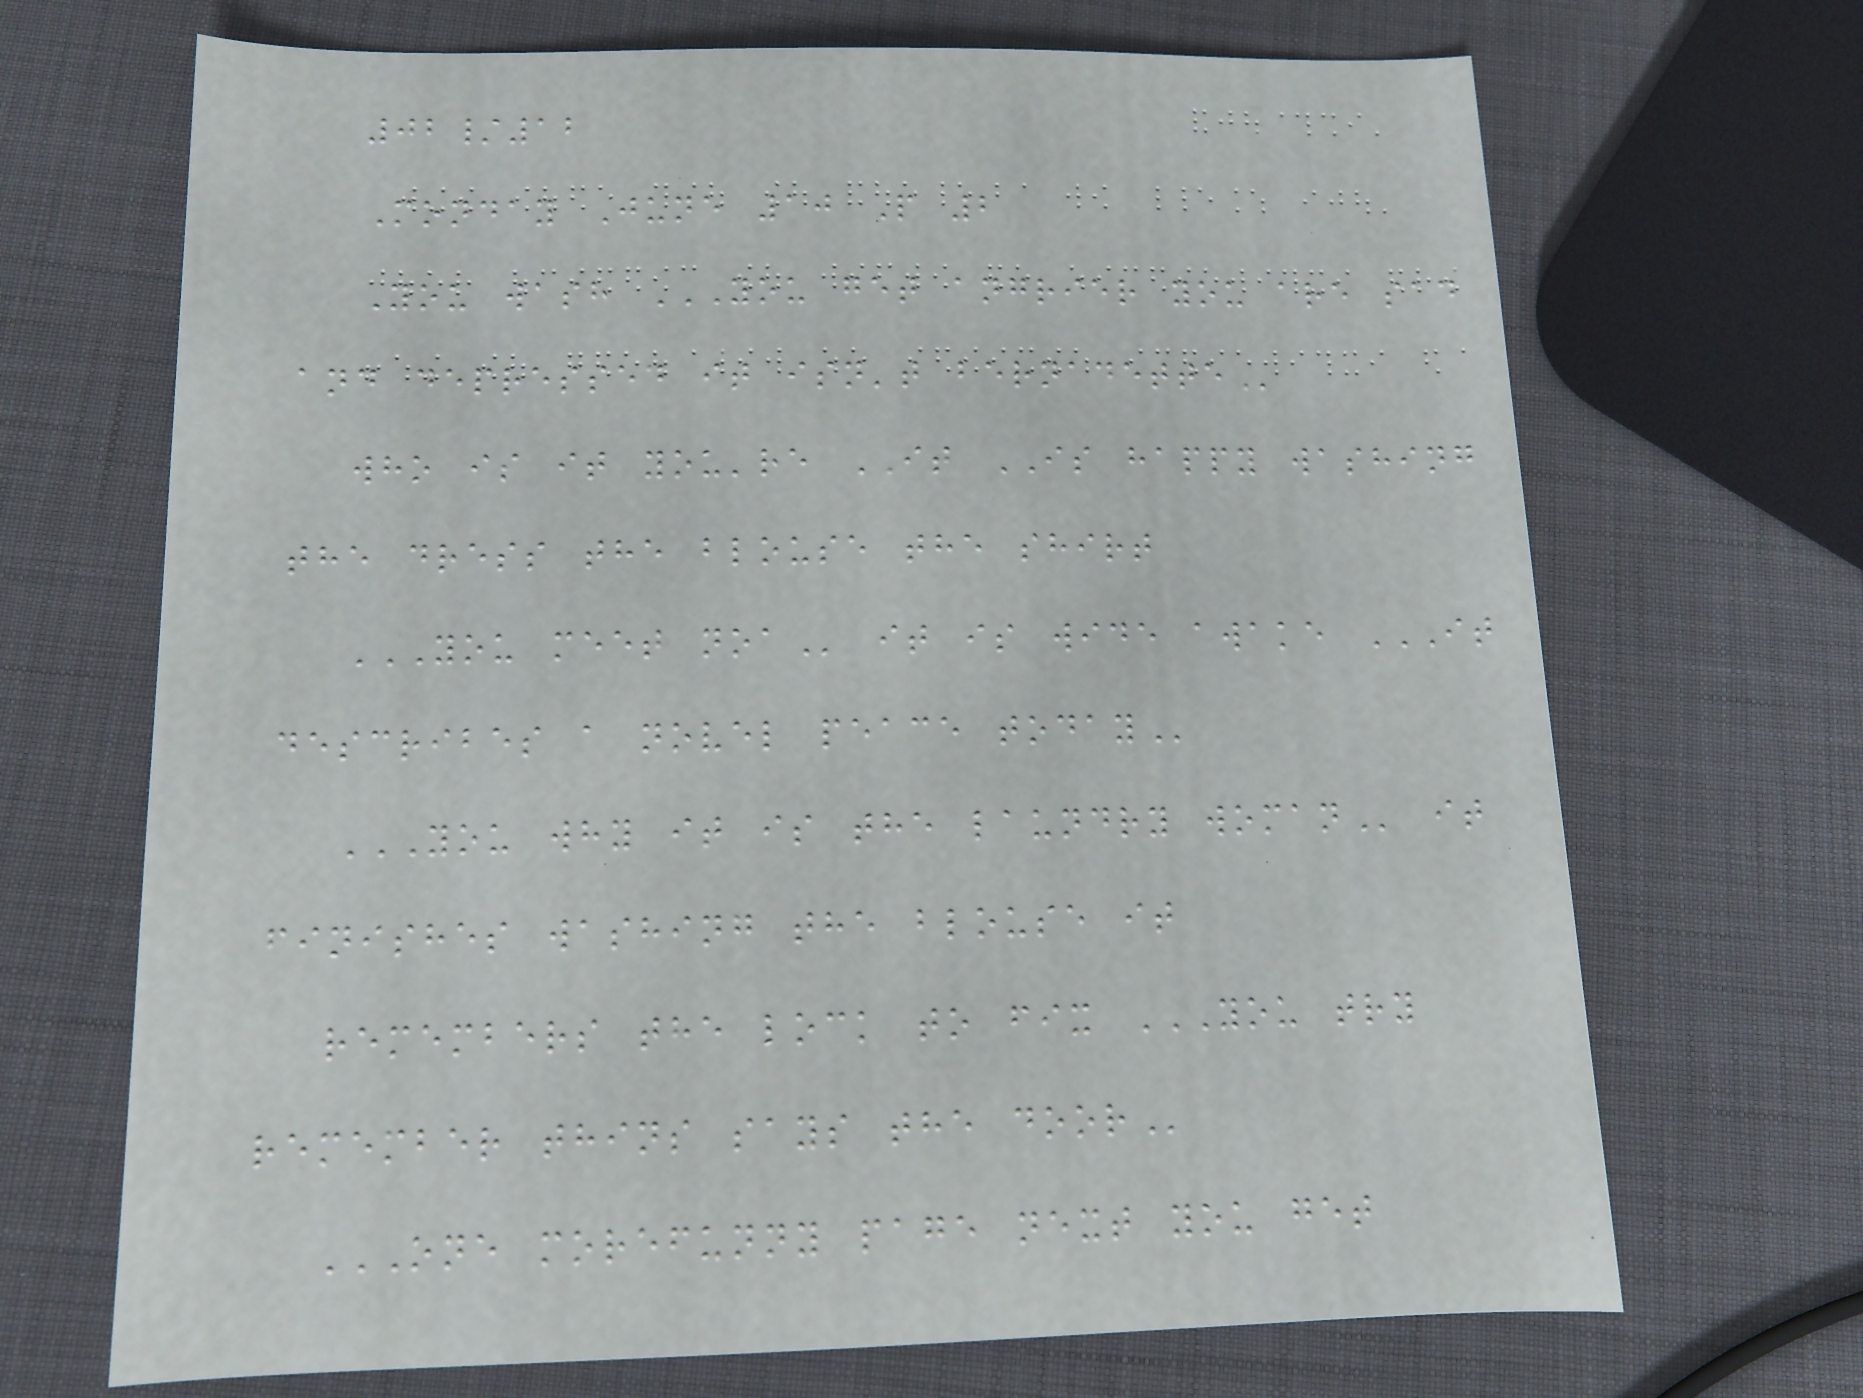02/12
Monday June 10 P 2
You wash YOU GET ANGRIER YOU ARE SAD
AND DEPRESSED IT ISN'T BERNADETTE
who is it you're IT IS happy washing
the dress the blouse the shirt
YOU MEET NOA it is wide awake IT
DESCRIBES A NOVEL PEACE TODAY
YOU WHY IT IS THE LAUNDRY WOMAN it
finishes washing the blouse it
remembers the lock to fix YOU TRY
REMEMBER THINS SAYS THE DOOR
ONE MOREFUNNY PAGE NEXT YOU GET
